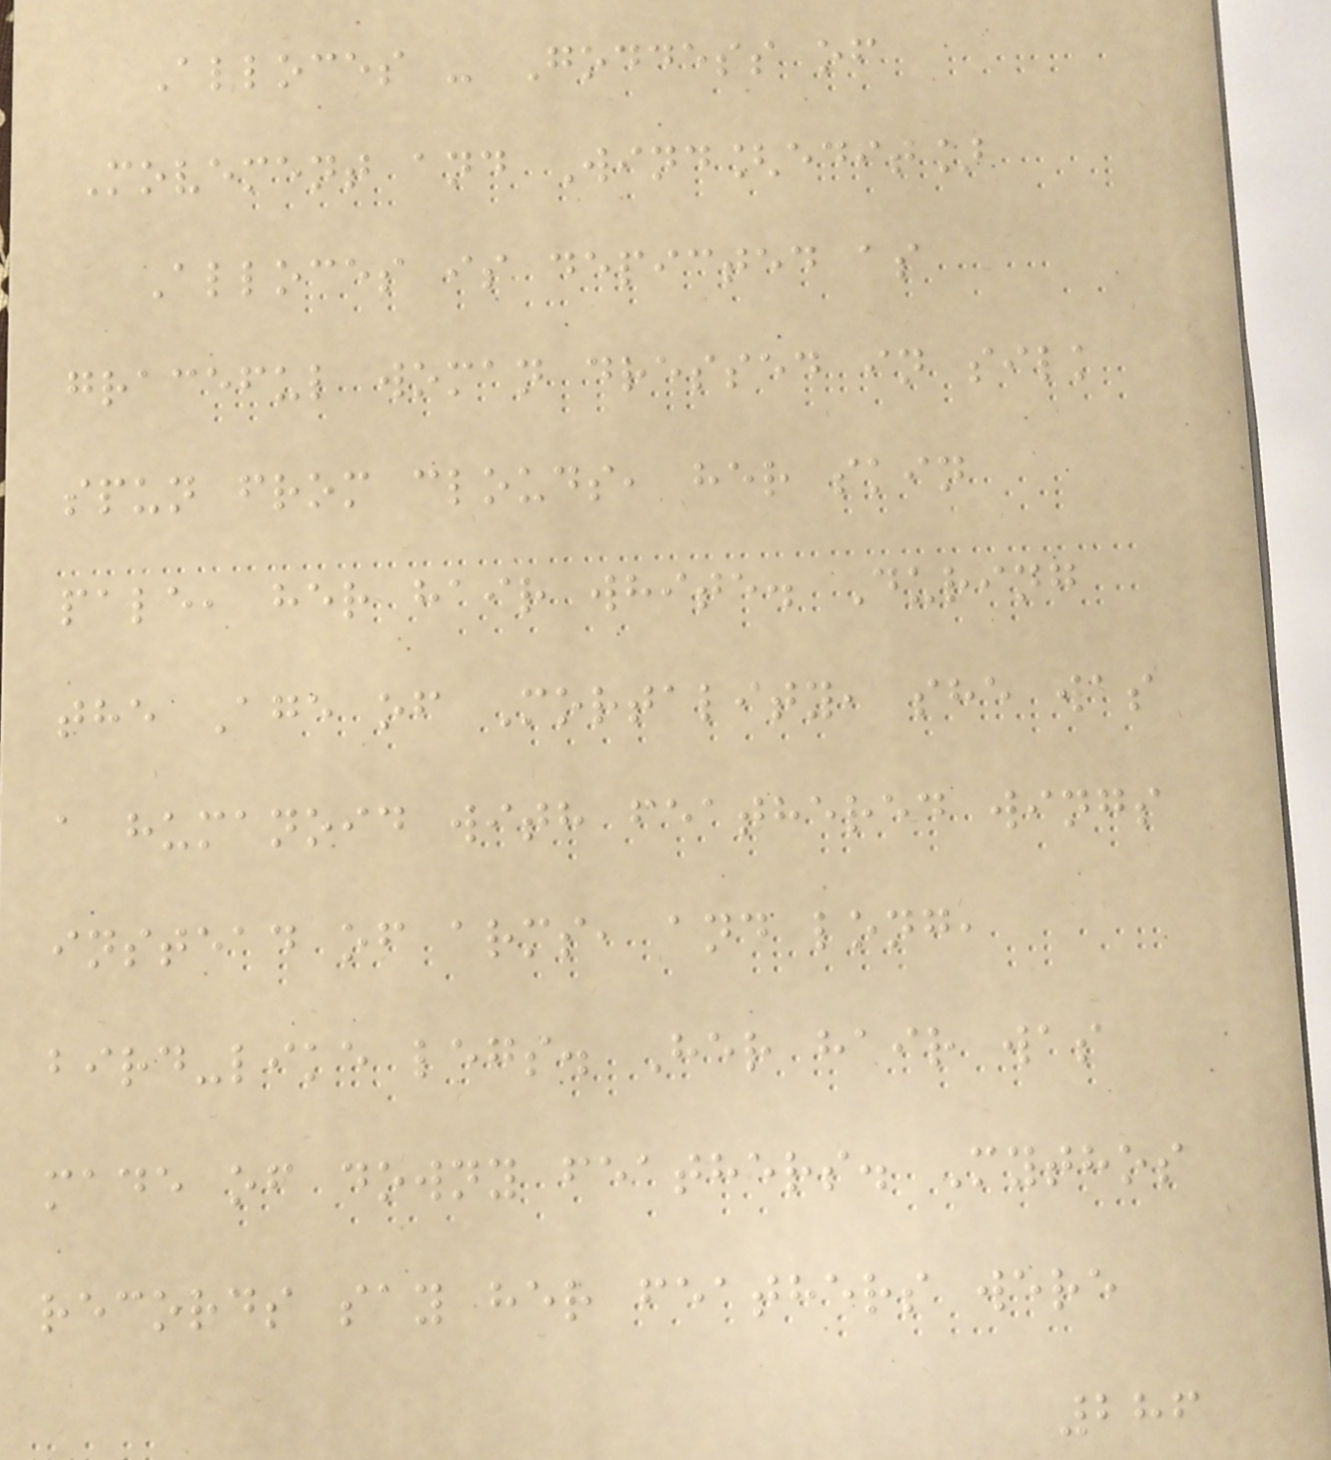Alloces - Goddess of
Movement and Wind[edit]
Alloces is depicted as
graceful woman dressed in silk
spun from clouds, her skin
pale, her hair white. During
the Age of Mortality, she was
a humanoid with feathered wings
instead of arms, and long,
bird-like legs. Her hair was
made of downy feathers. Mythos
records say her feathers were
286
